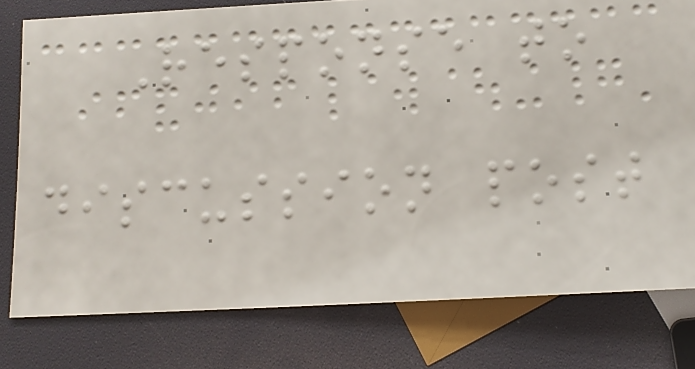Response to
discussion post
